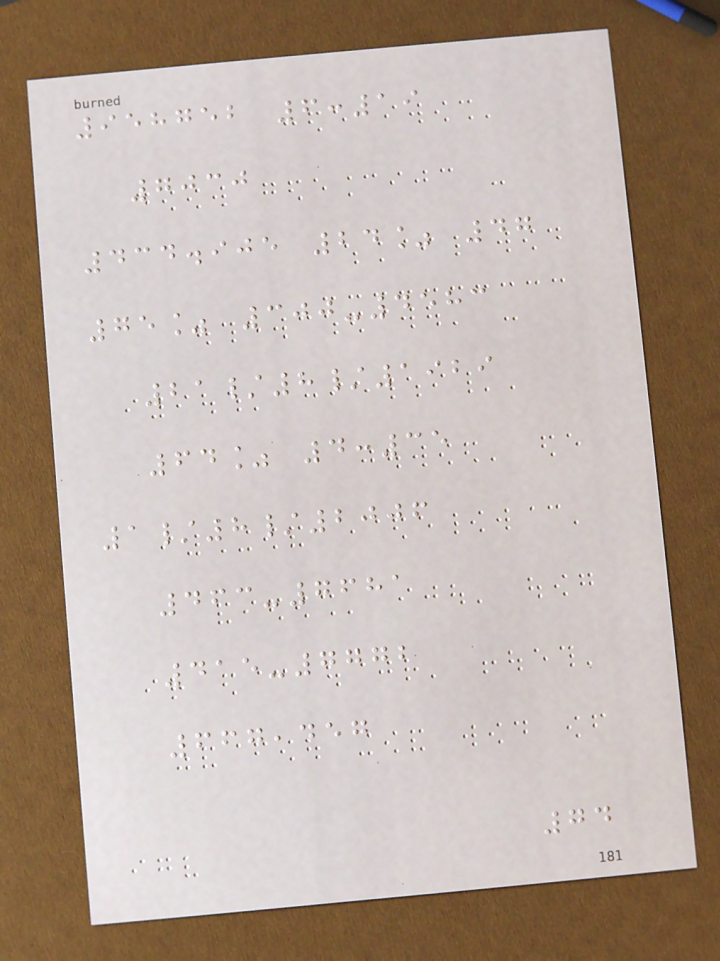958752 6:19
7030
434.905 24% 47
75% 300-4583
21/8/1929
64% 4:35
1/8/2006
463-7681
415-7772
667,457
74
